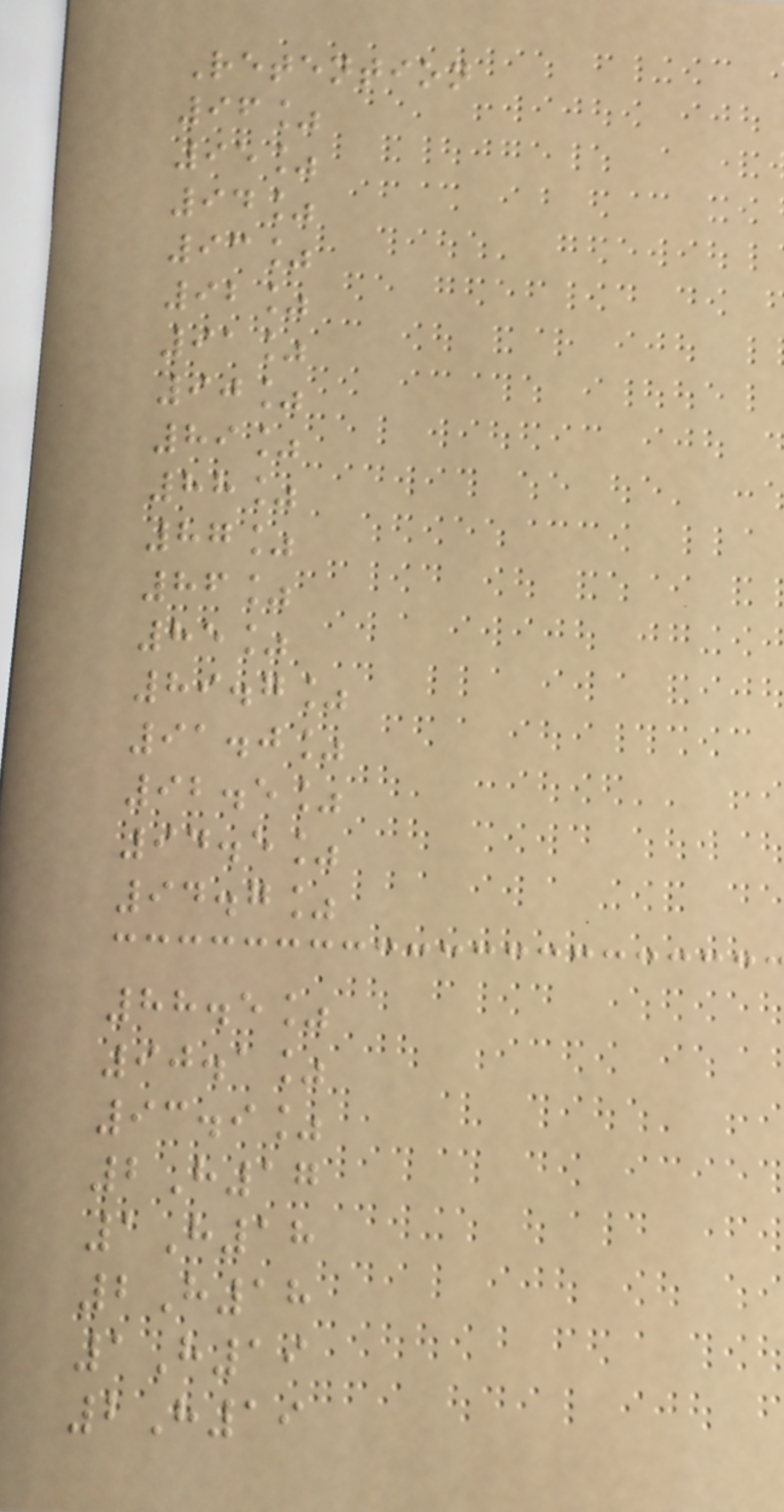Retention
96%
95%
94%
93%
92%
91%
90%
89%
88%
87%
86%
85%
89.7%
91.0%
92.5%
94.5%
94.7%
88.5%
90.1%
93.9%
2H17
1H18
2H18
1H19
2H19
